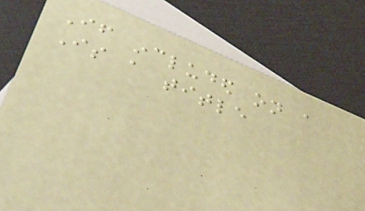If included on a
Is a title
